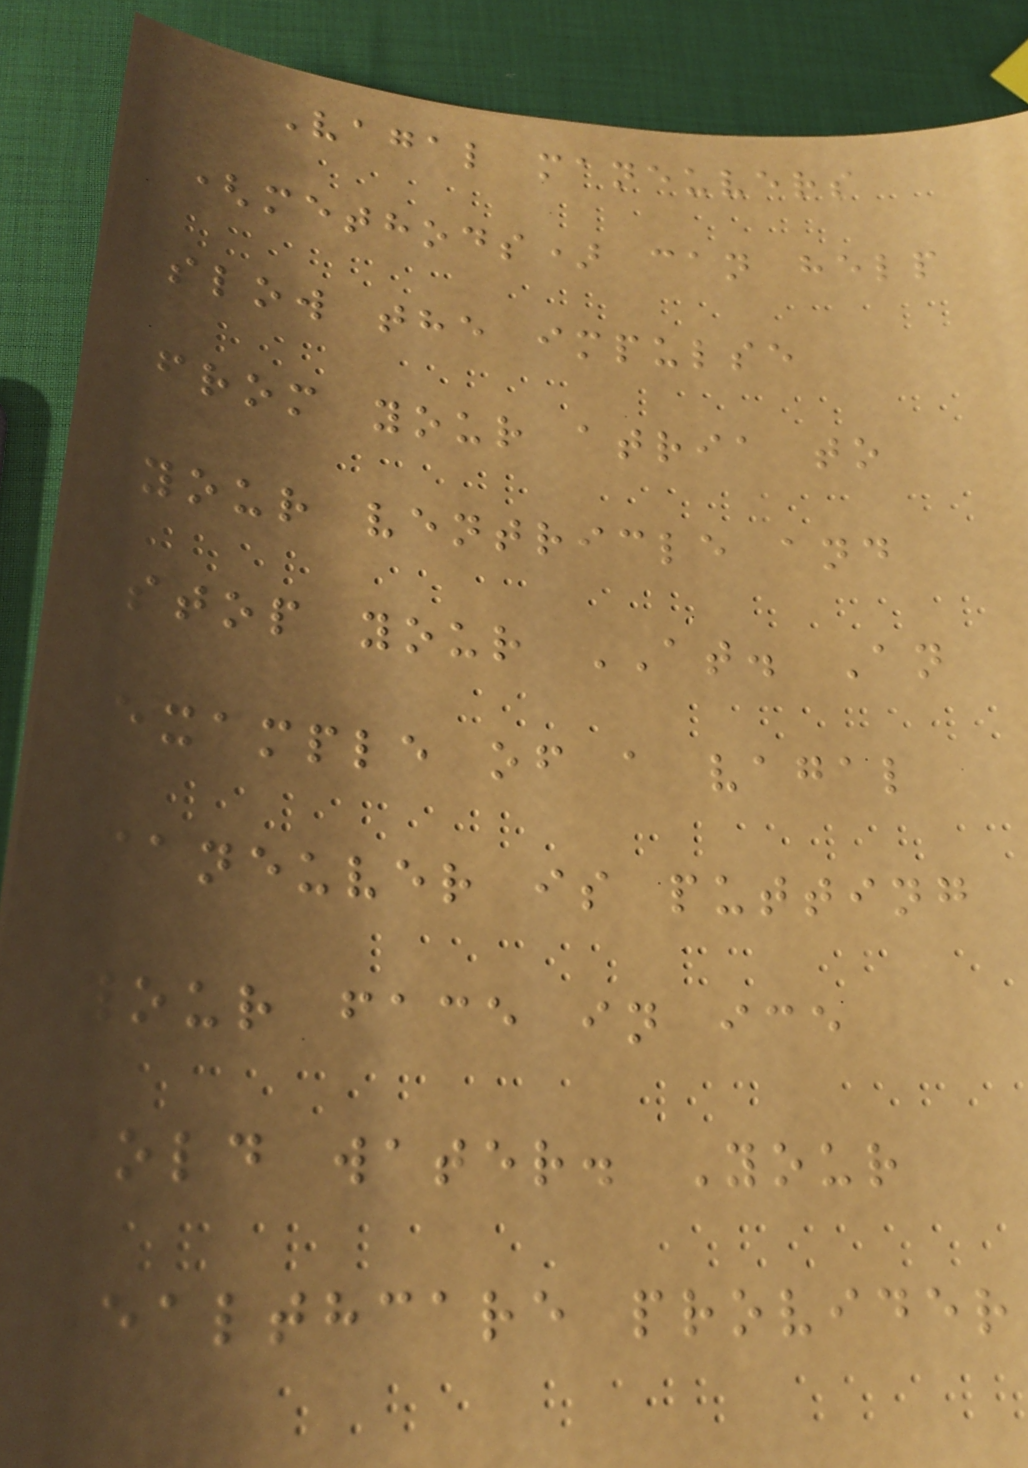Vagal maneuvers
(methods) can help
slow the impulse
from your atria to
your ventricle and
stop your AT. An
example of a vagal
maneuver is putting
your face in ice
cold water. Your
healthcare provider
